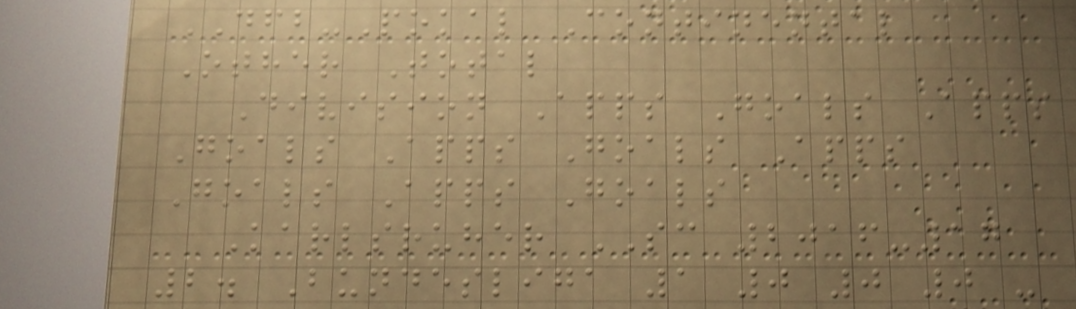DFB-Pokal Continental
Other Total
Division Apps Goals Apps
Goals Apps Goals Apps
Goals Apps Goals
Karlsruher SC 2016-17
2. Bundesliga 1 0 0 0 -
